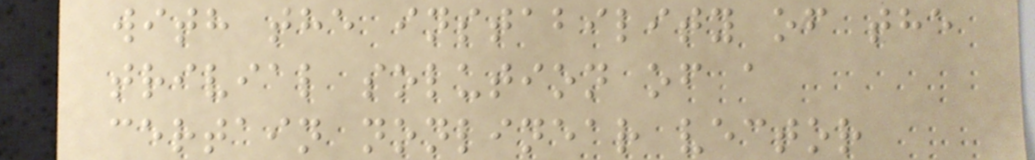with the instability of the
trivial solution of a
certain nonlinear vector
